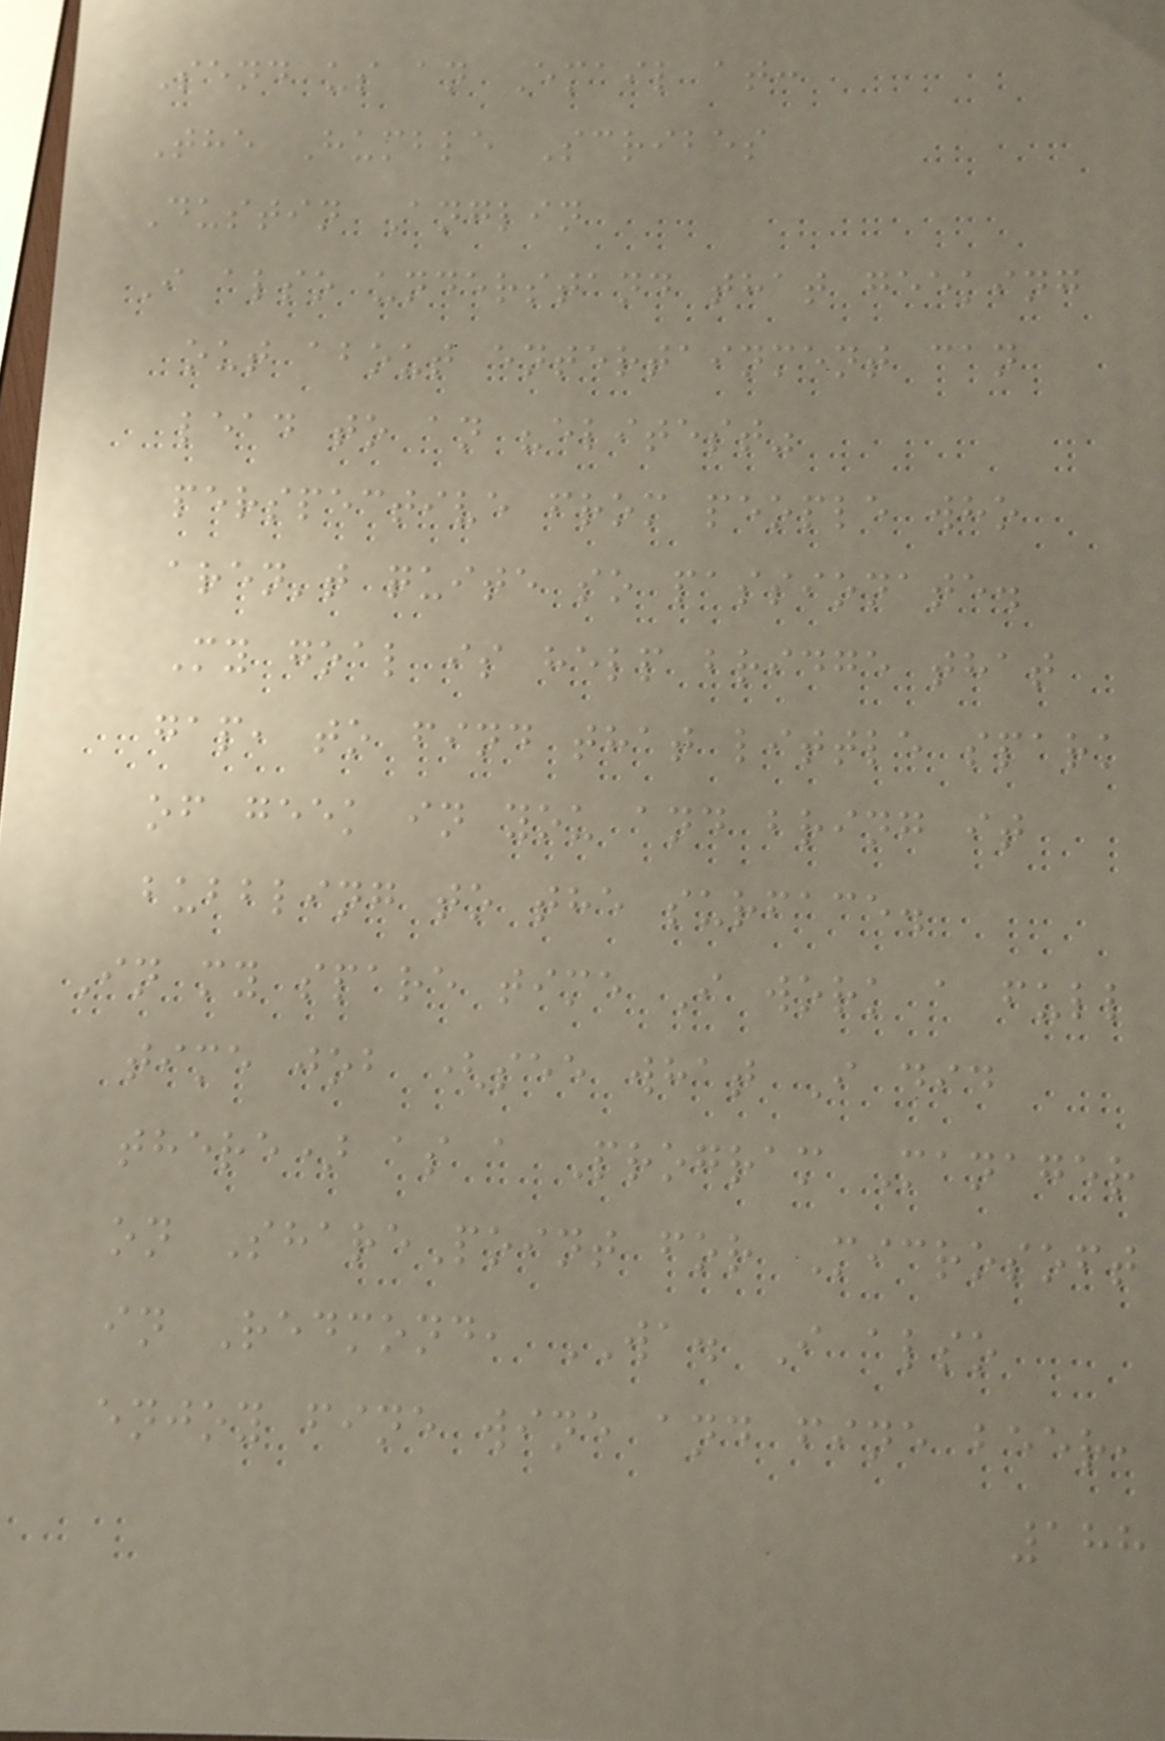Send us an Email at:
The Humble Scribes
Dustin Anglin
I also understand that geeking
out about entertainment can
lead to an "elitest"
perspective from people who
aren't quite so passionate.
My goal is help bridge that
gap, to find that little spark
of geek in you and bring it
bubbling to the surface.
In my spare time I work a full
time job (see what I did
there) as a Program Manager
on SharePoint for Microsoft
in Redmond, WA. I also
enjoy fine wine and fine beer,
188
